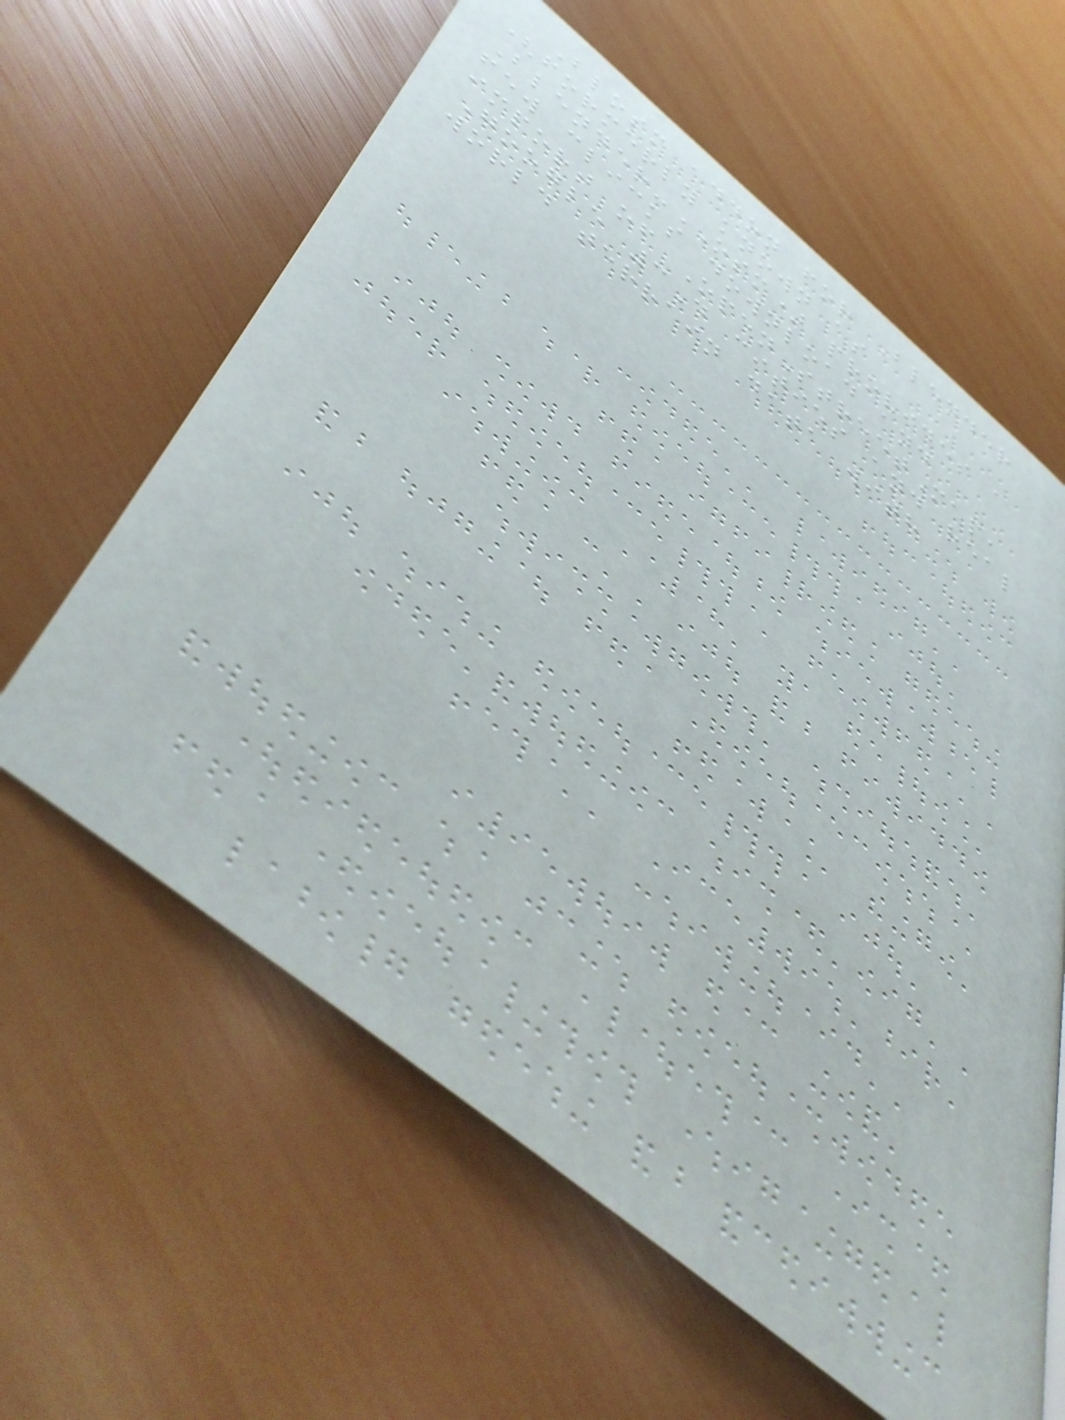Blosm addon for Blender
(formerly known as
Blender-OSM) provides a
few clicks download and
import of OpenStreetMap,
Google 3D cities and real
world terrain data with
